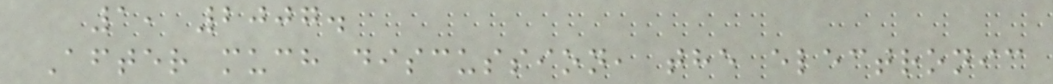1, 2007.
After much discussion, the electronic
